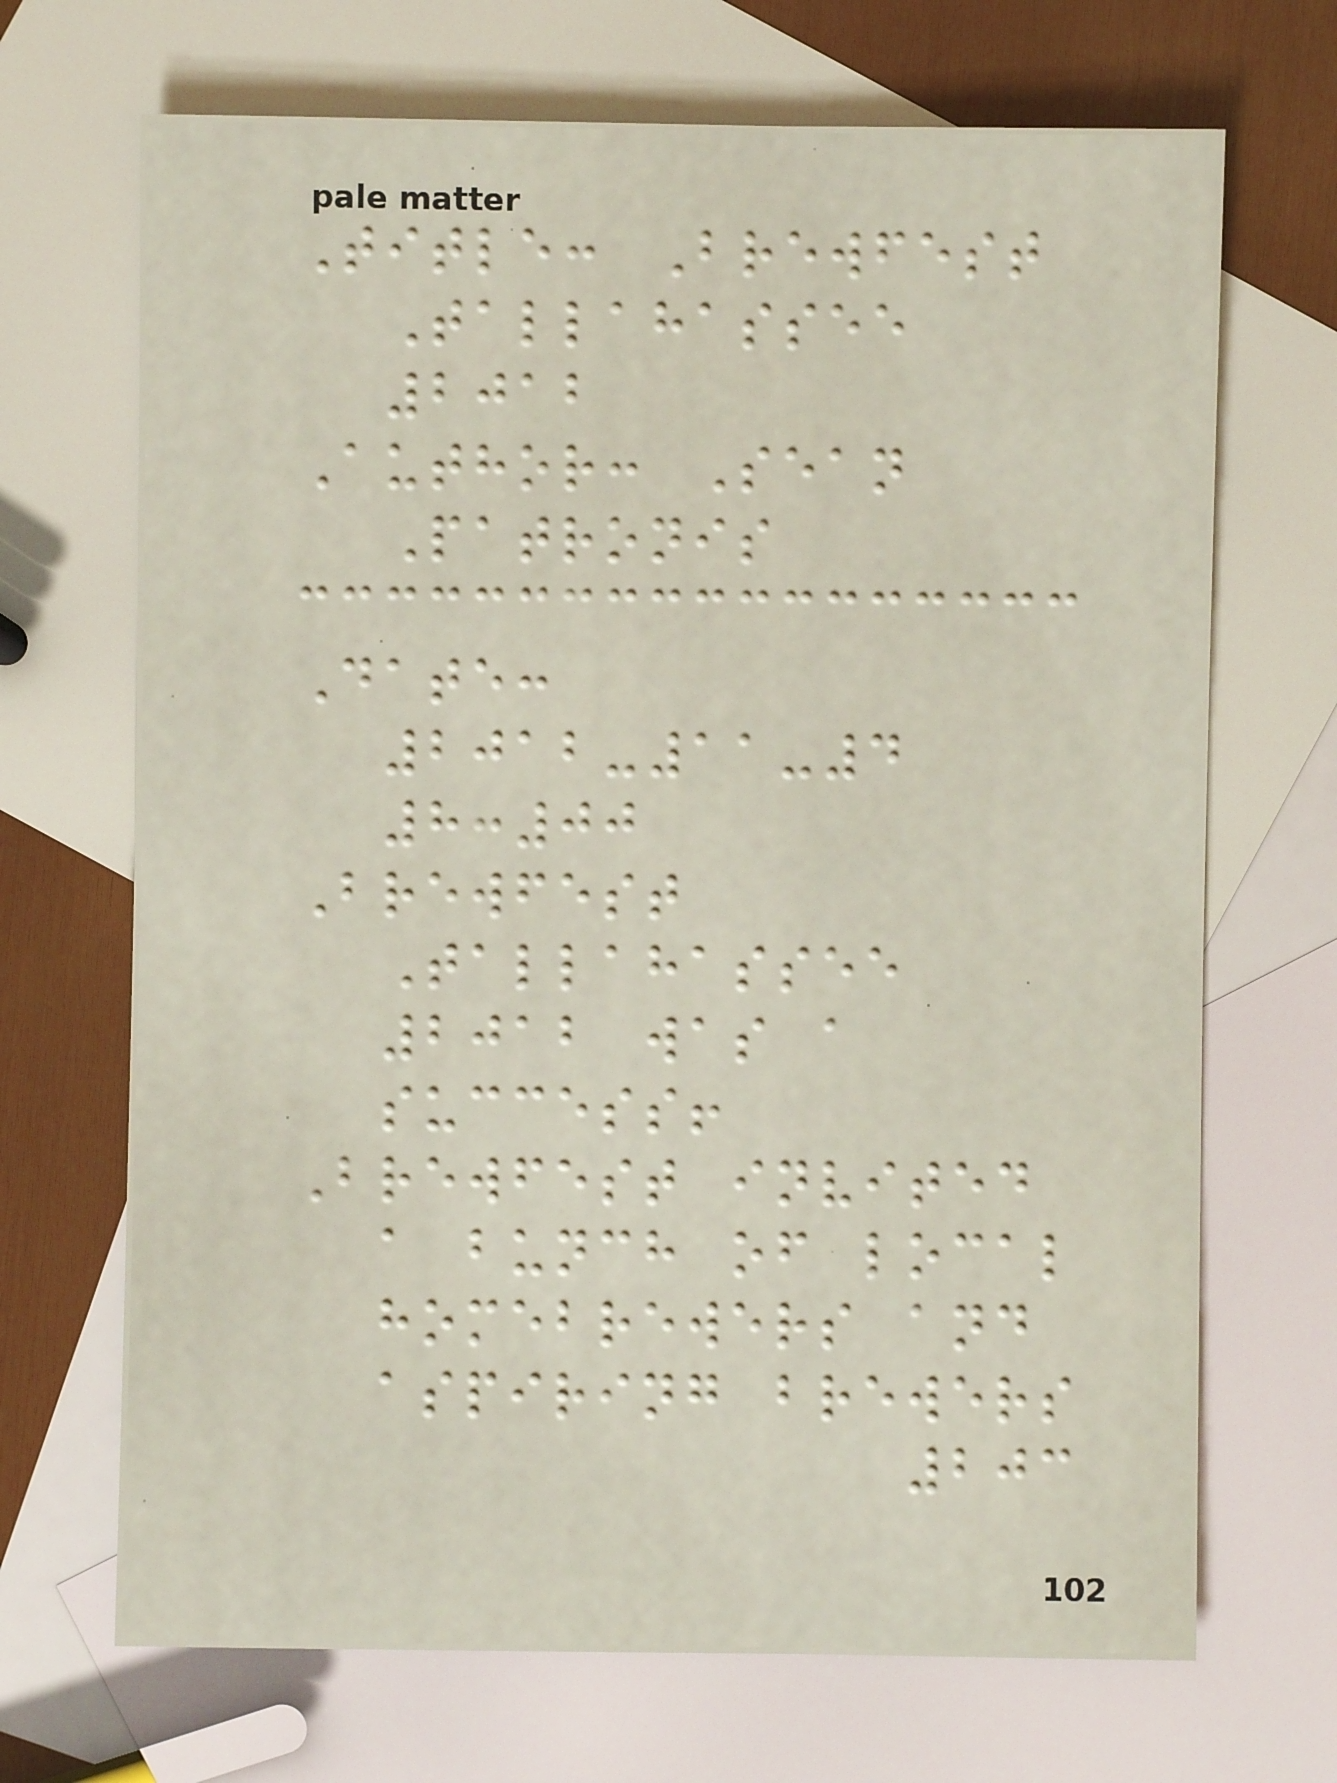Title: Brewfest
Tallahassee
2012
Author: Sean
Patronis
Date:
2012-11-4
8:00
Brewfest
Tallahassee
2012 was a
success!
Brewfest invited
a bunch of local
homebrewers and
aspiring brewers
203
